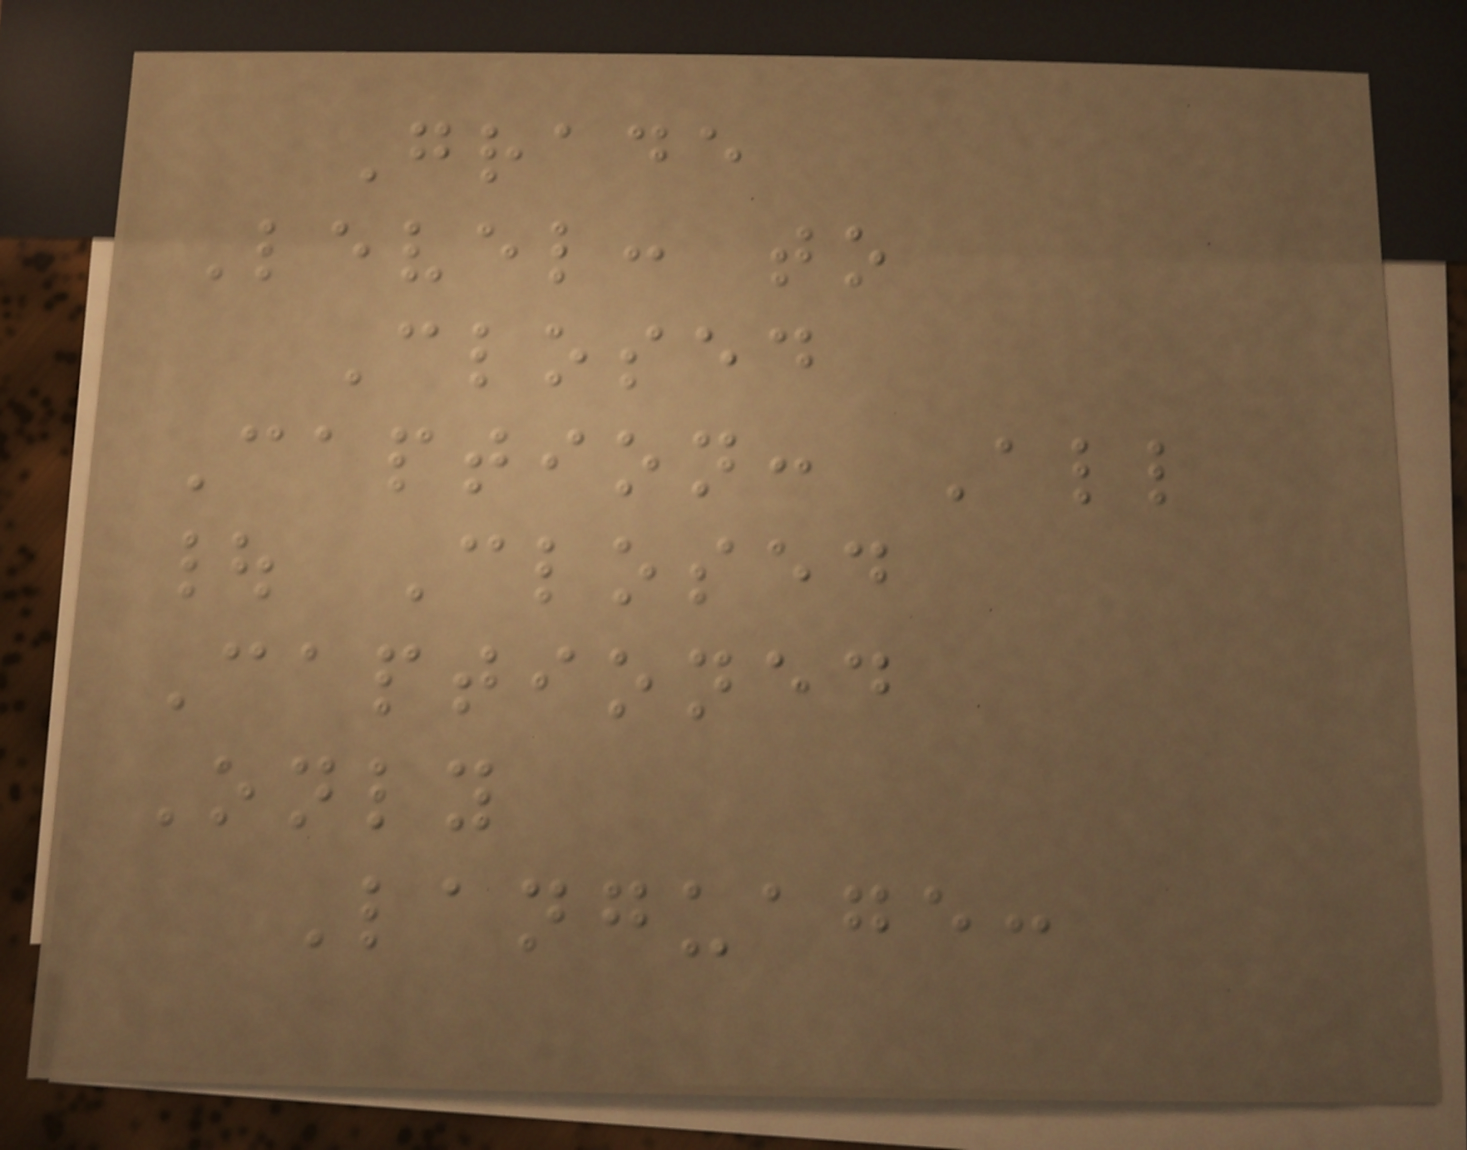Grade
Level: to
Closed
Caption: All
| Closed
Captioned
Only
Language:
